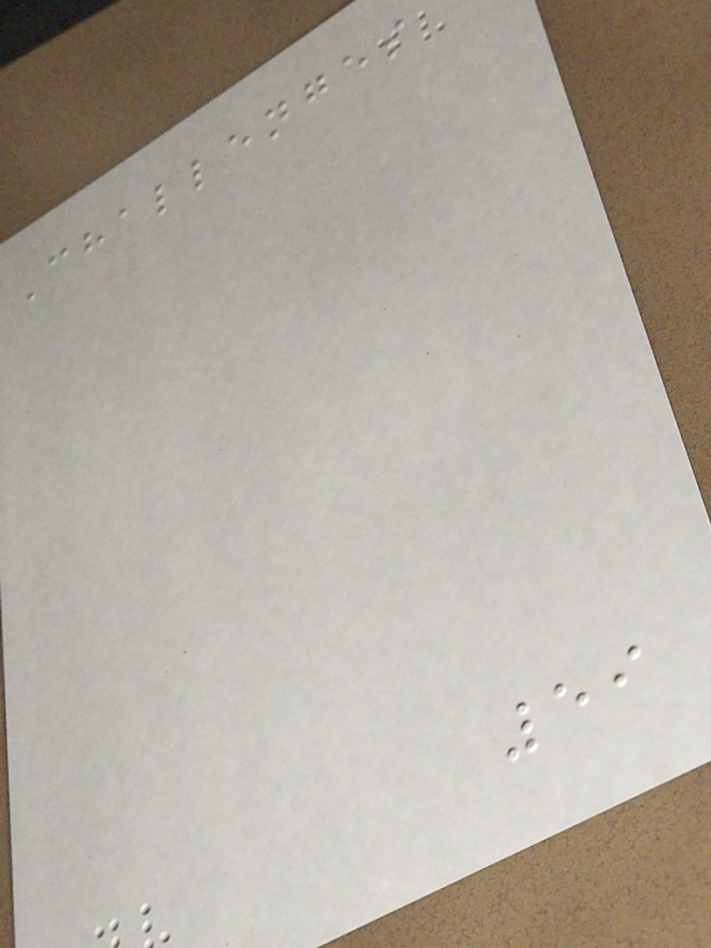Challenges
59
